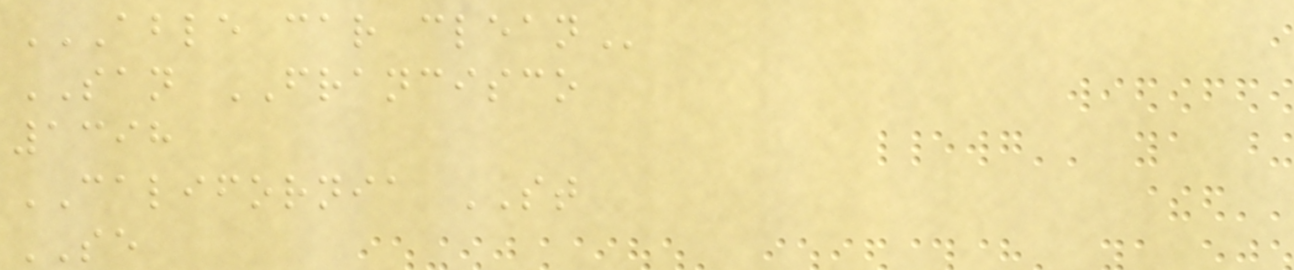ABLE CAR CLEAN
SAN FRANCISCO
1398
CALIFORNIA ST
SE
